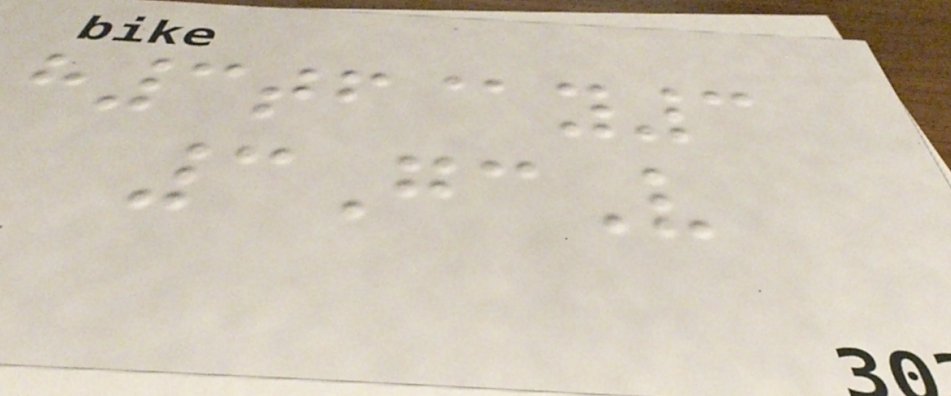h3tf@y3
3GcV
